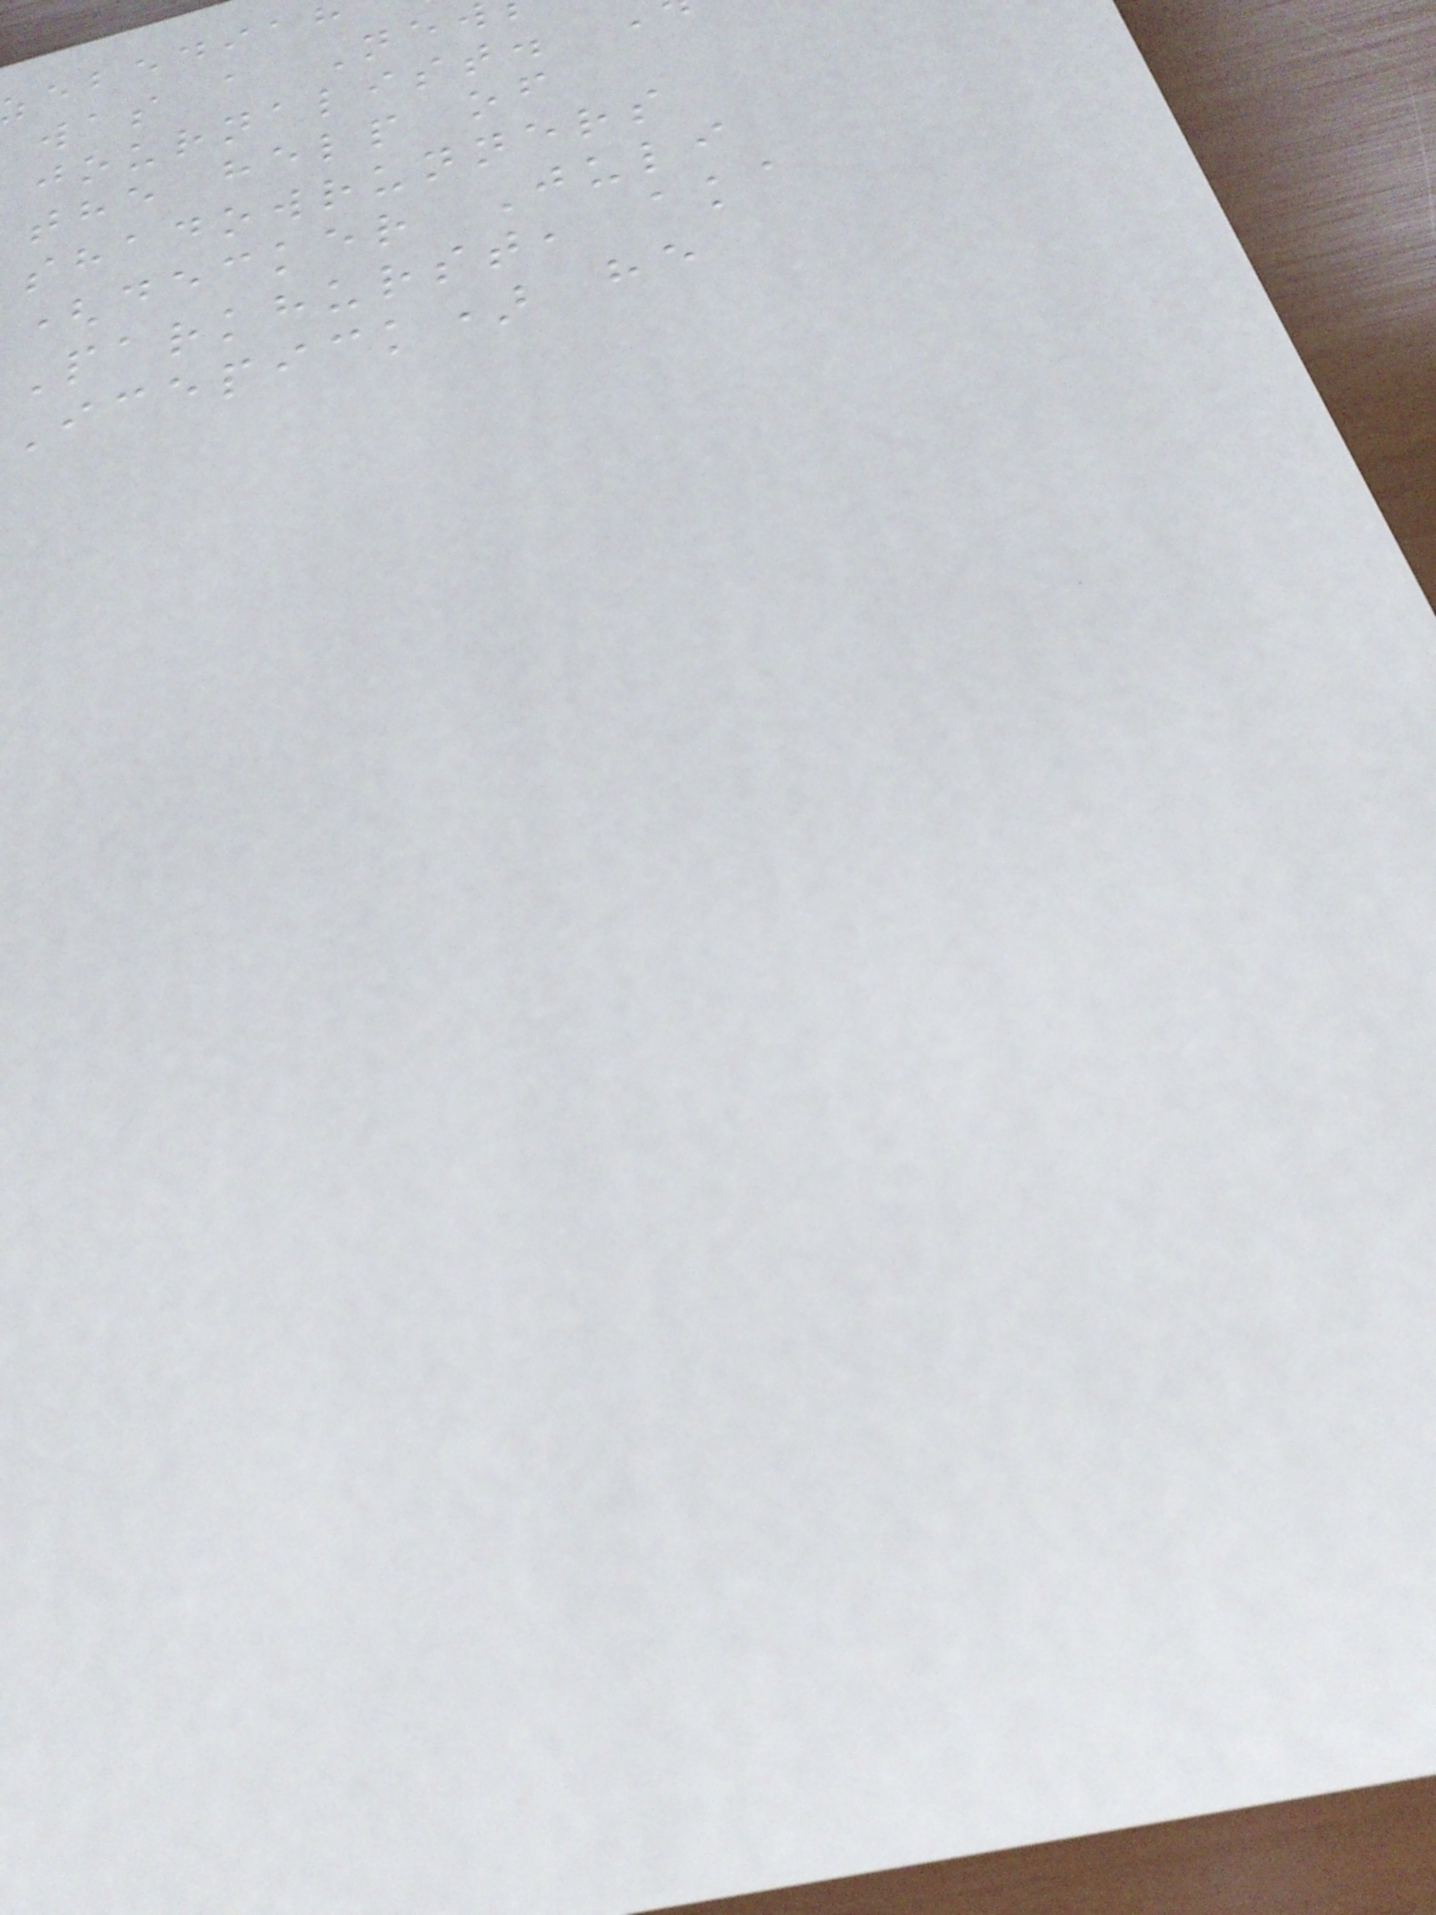was a Ne
journalist.
the help of
shadowrunners
(decker Juli
Parkhurst, aka
Icepick) he
